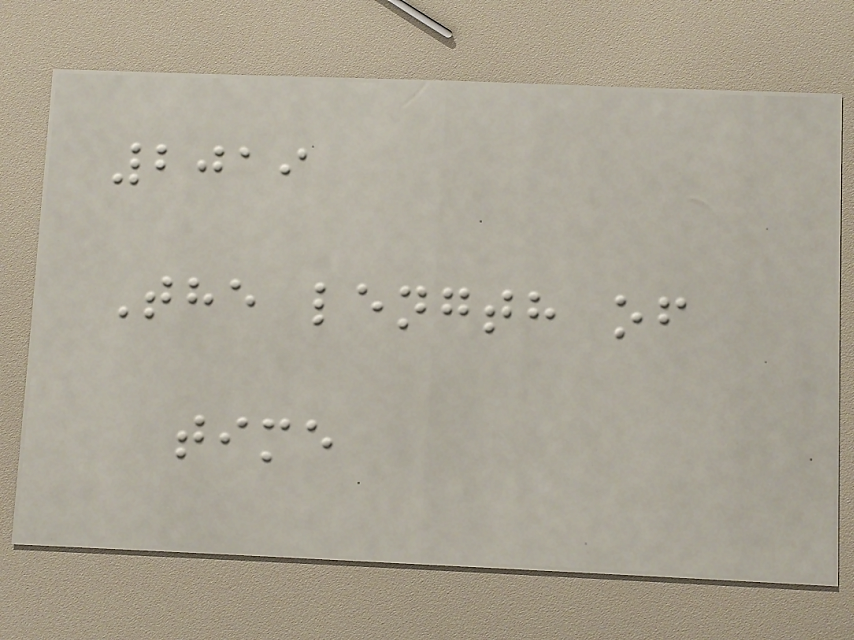2019
The length of
time
